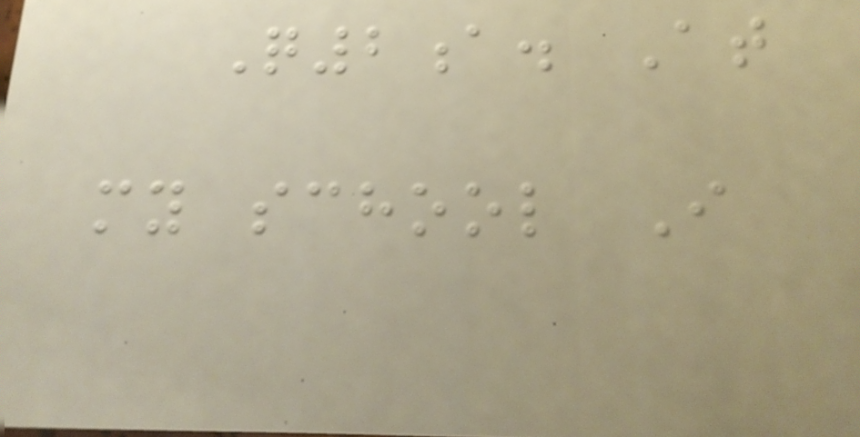Q2a. At
my school I
